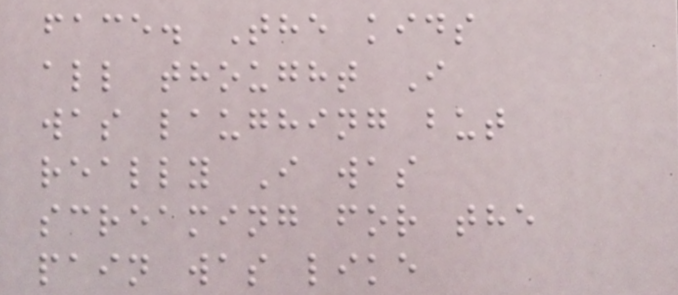face. The kids
all thought I
was laughing but
really I was
screaming for the
pain was like
